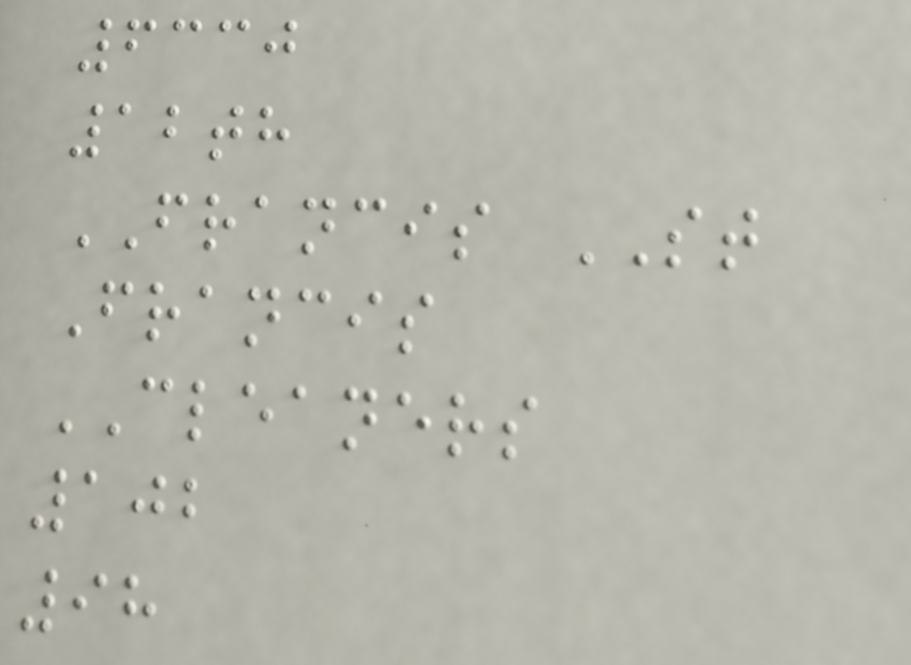6330
12th
FRANCIS ST
Francis
CLEANERS
102
98
